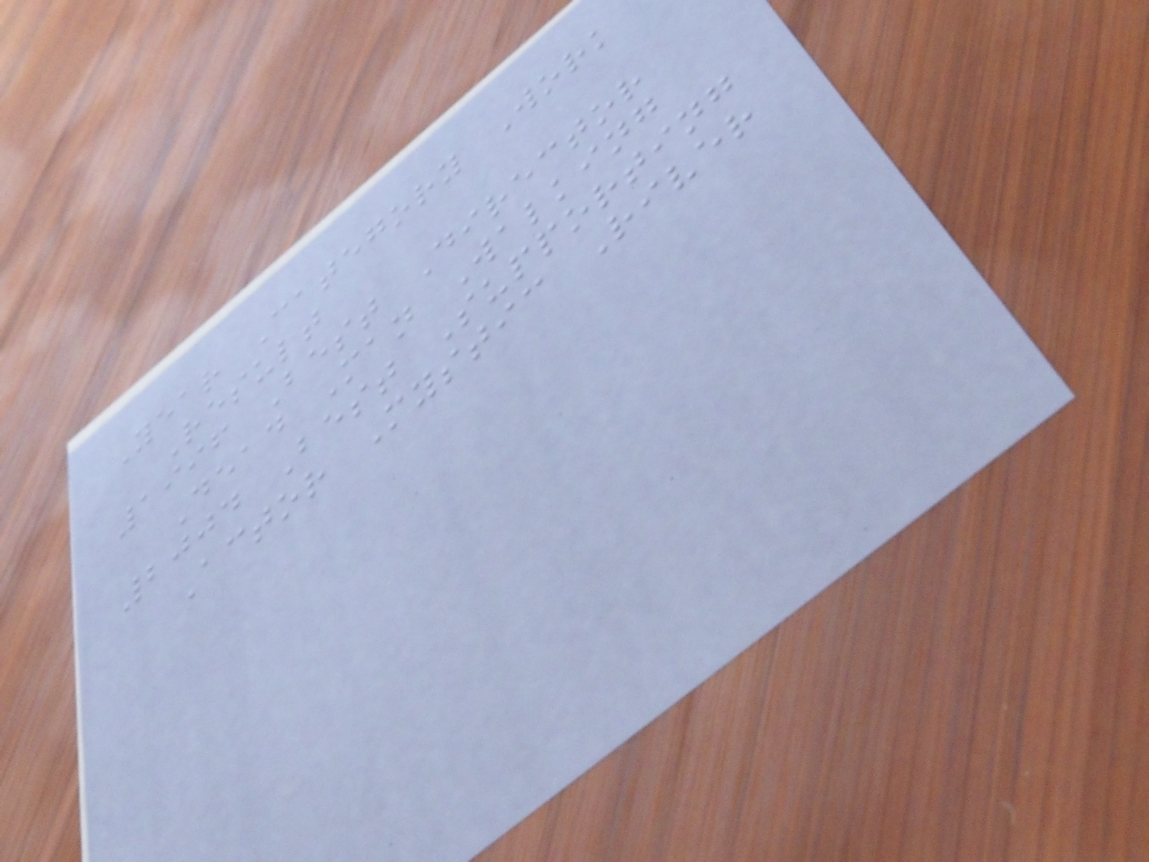Year Category Work
Result
1996 Best Director
Dead Man Walking
2004 Best Supporting
Actor Mystic River
